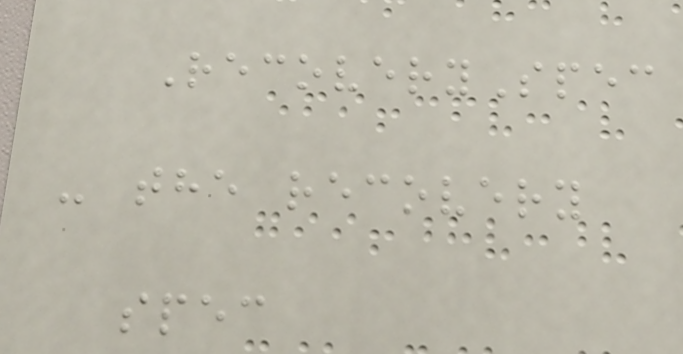RecoverySpec
- the recovery
spec
